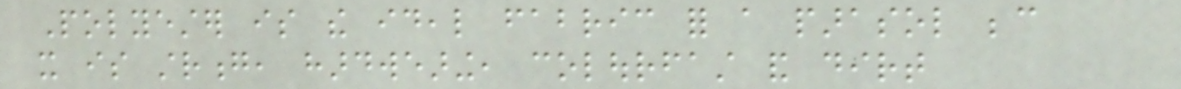Polyester is the ideal fabric for a parasol because
it is strong, hardwearing, colourfast and dirt
